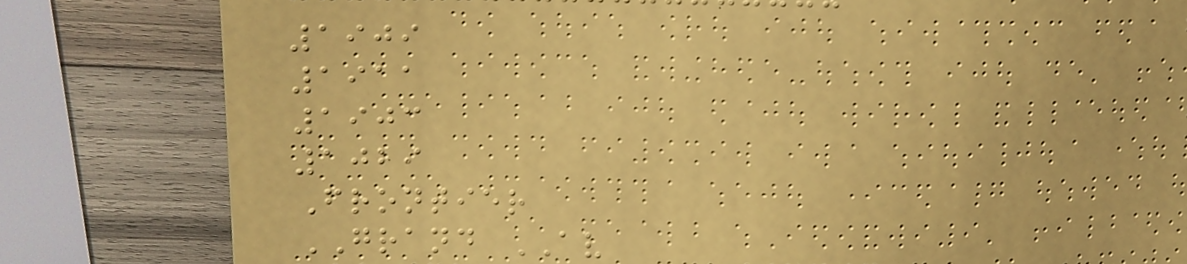1909
1911
1903
1029
Frontier
GRAND AV
